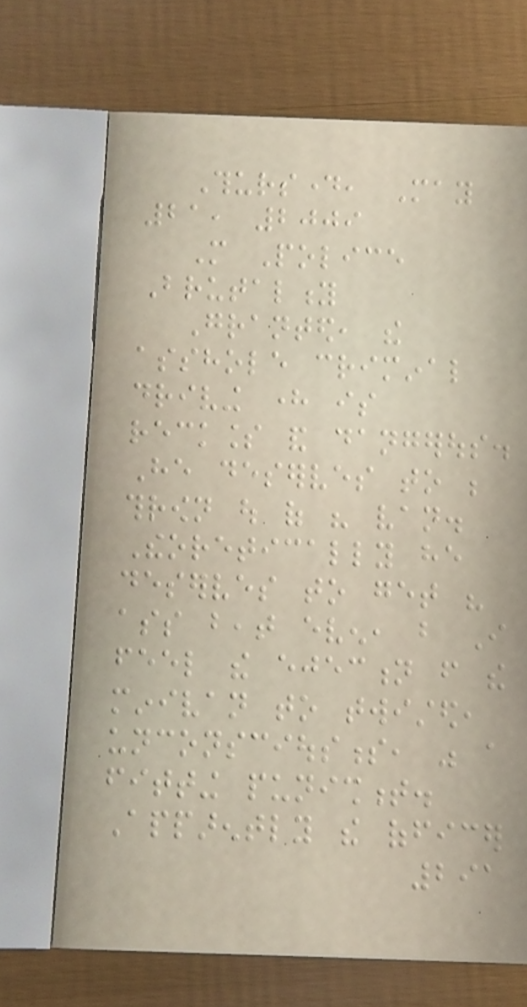Thursday, May
21, 2009
More Police
Brutality
Granted, the
asshole criminal
driving here is
reckless and dangerous.
He deserves to be
thrown out of his van.
Theoretically he
deserves to get his
ass beat even, but I
feel the ejection from the
minivan to twisted,
unconsciousness, was a
fitting punishment.
Apparently the officer
291
